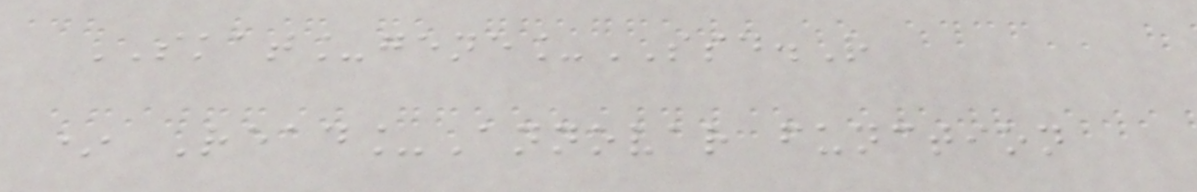SKAT_gene_SSD.R
* Read_Annovar function
